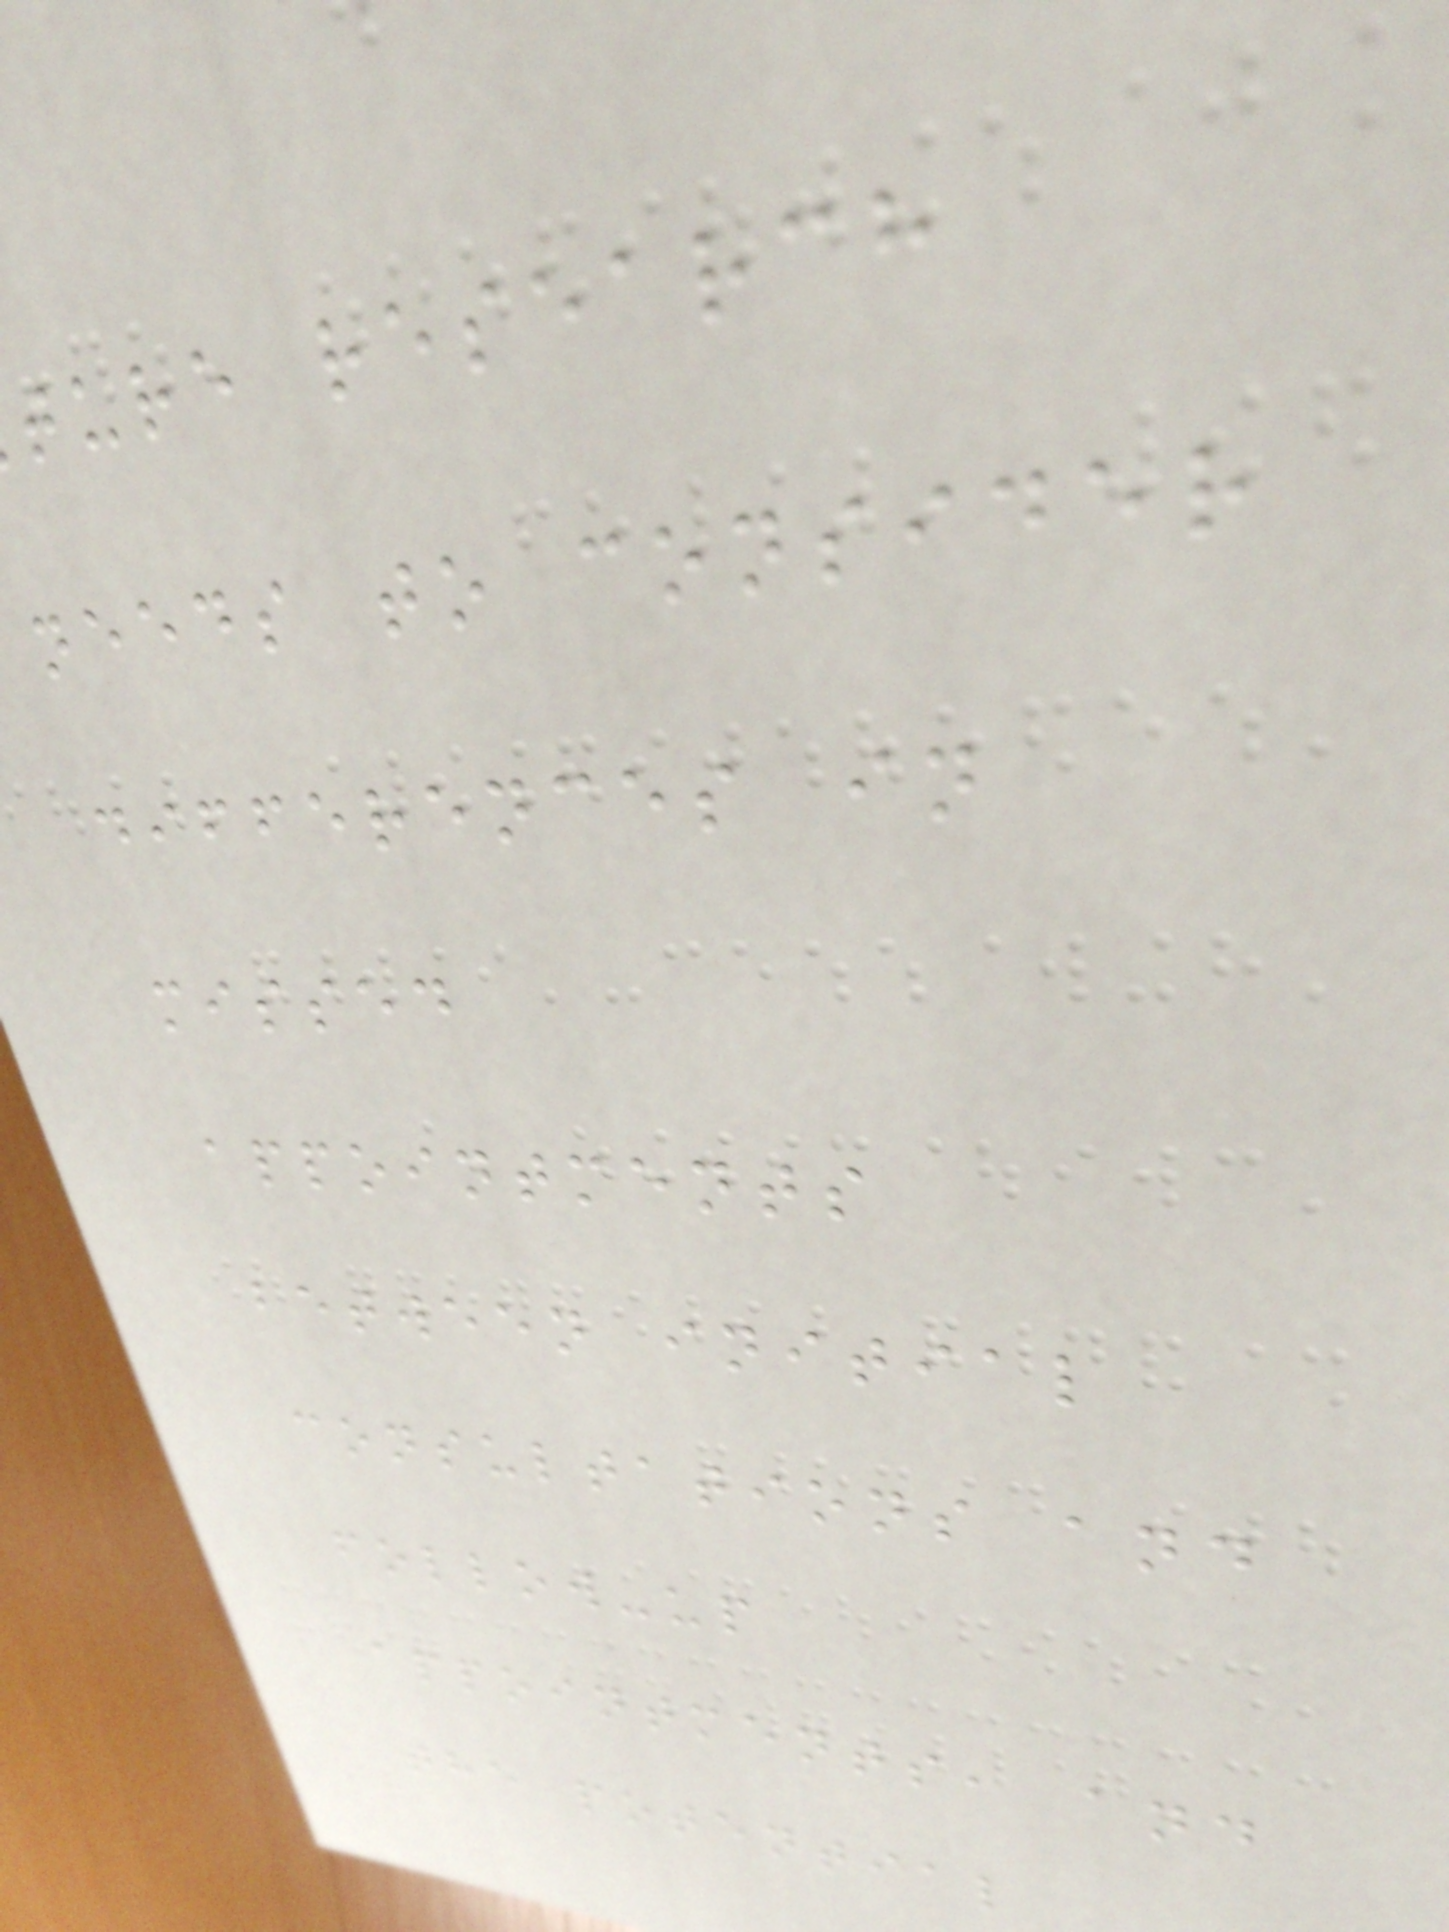ture research
needs to consider
differences in
missed
appointments
between initial
consultations and
follow-up
appointments, and
the potential
